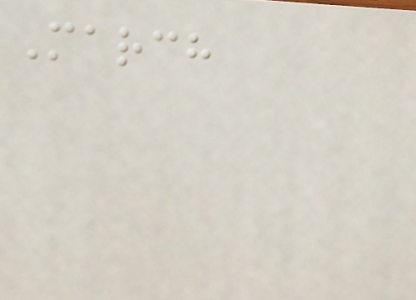March
